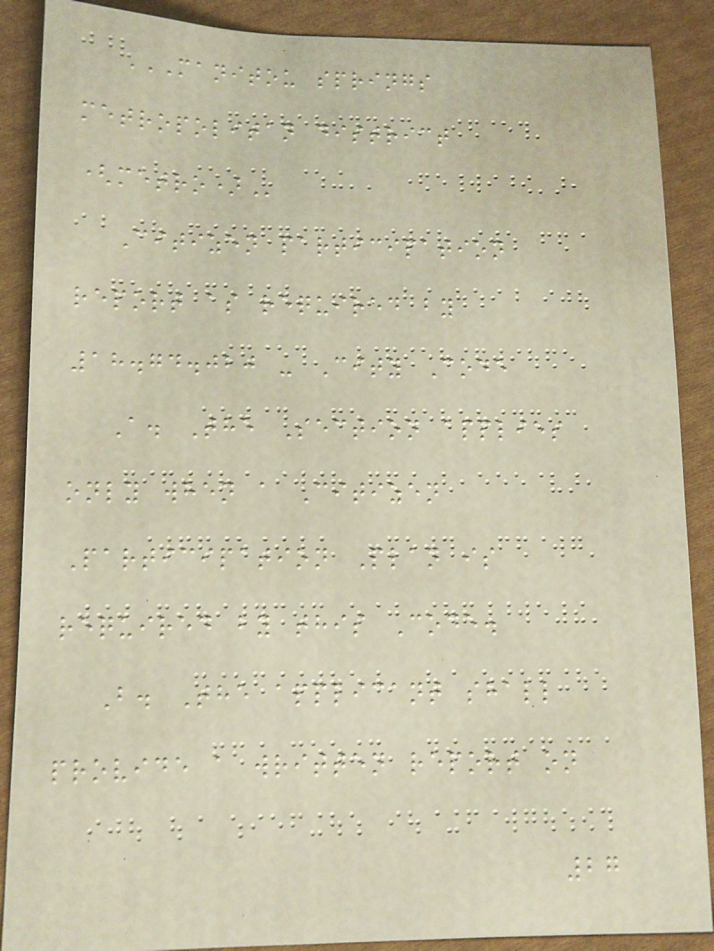MANITOU SPRINGS
METROPOLITAN DISTRICT
(METRO)
Citizen participation
report as required by
18.74.020 - City Code
A. The Section applies
only when a Citizen
Participation Plan is
required by this Code.
B. The applicant shall
provide a written report on
27
